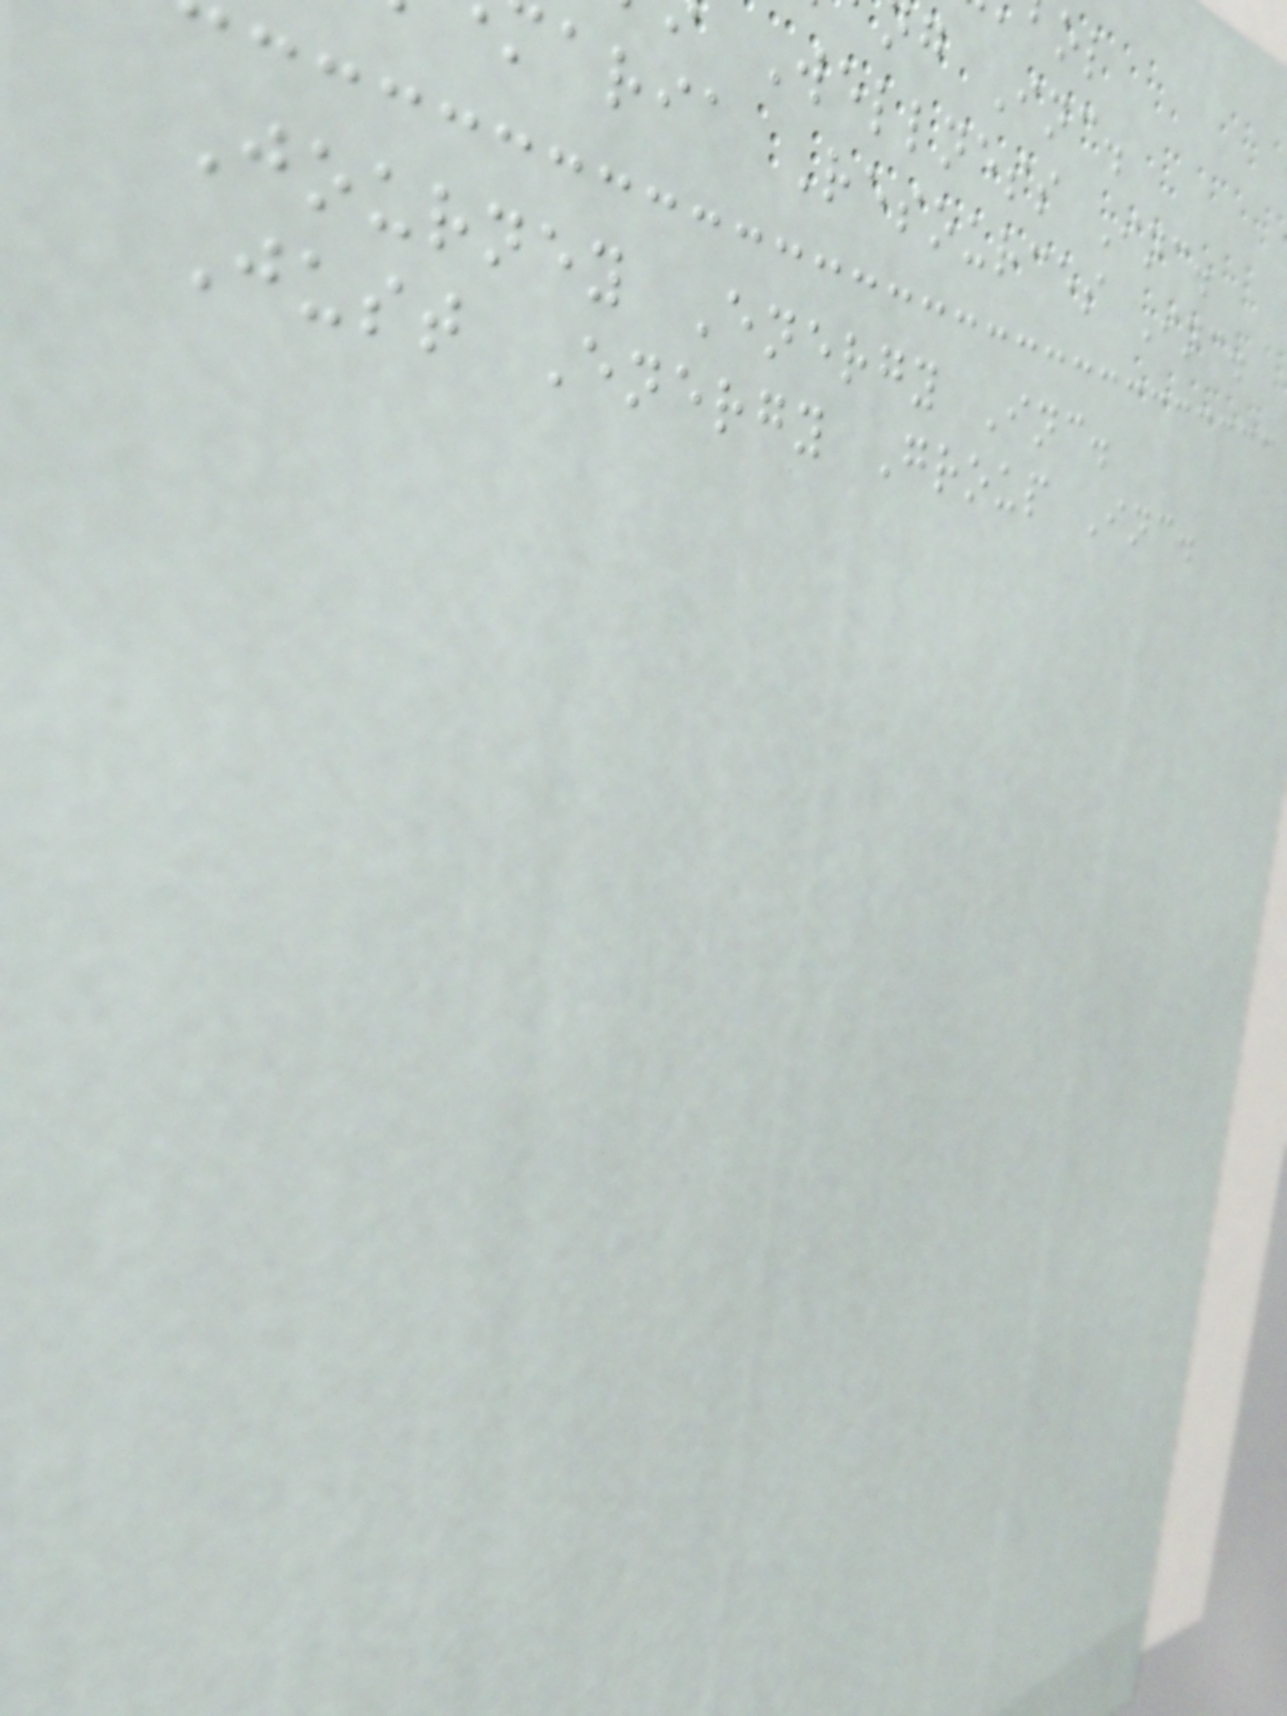g Inc.
Wellness Inc.
aria Resources Inc.
Journey Energy Inc.
Just Energy Group Inc.
